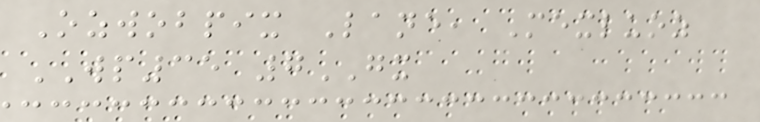Ozwobpix Lane, Mexluoz
WP35 7GX
